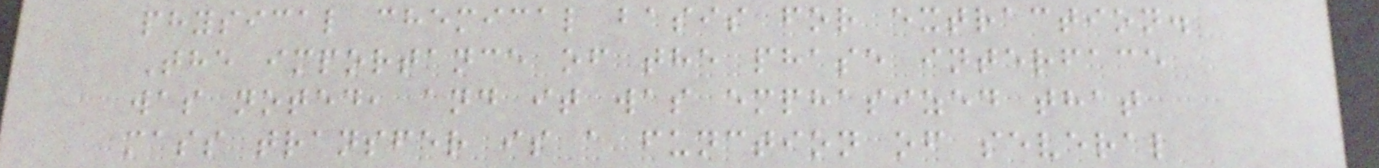physical chemical basis for extraction.
The importance of the phase interface
was noted, and it was emphasized that
mass transfer is a function of several
